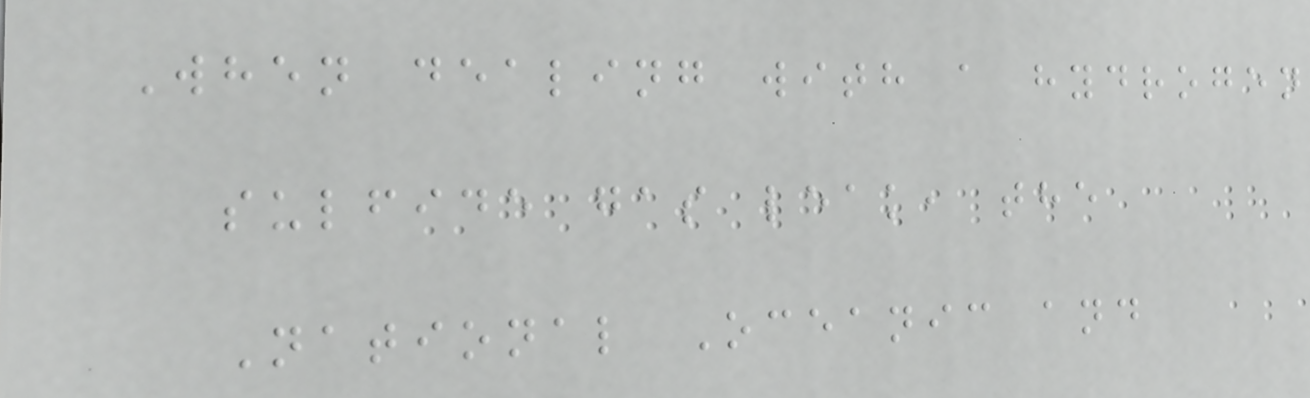When dealing with a hydrogen
sulfide gas leak, the
National Oceanic and
